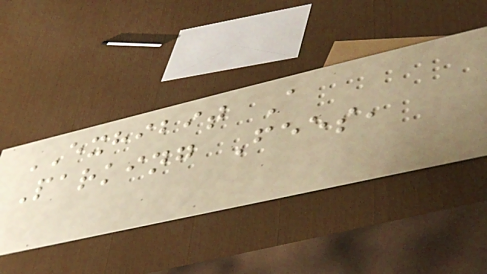EXHIBIT A
Parking Fees,
